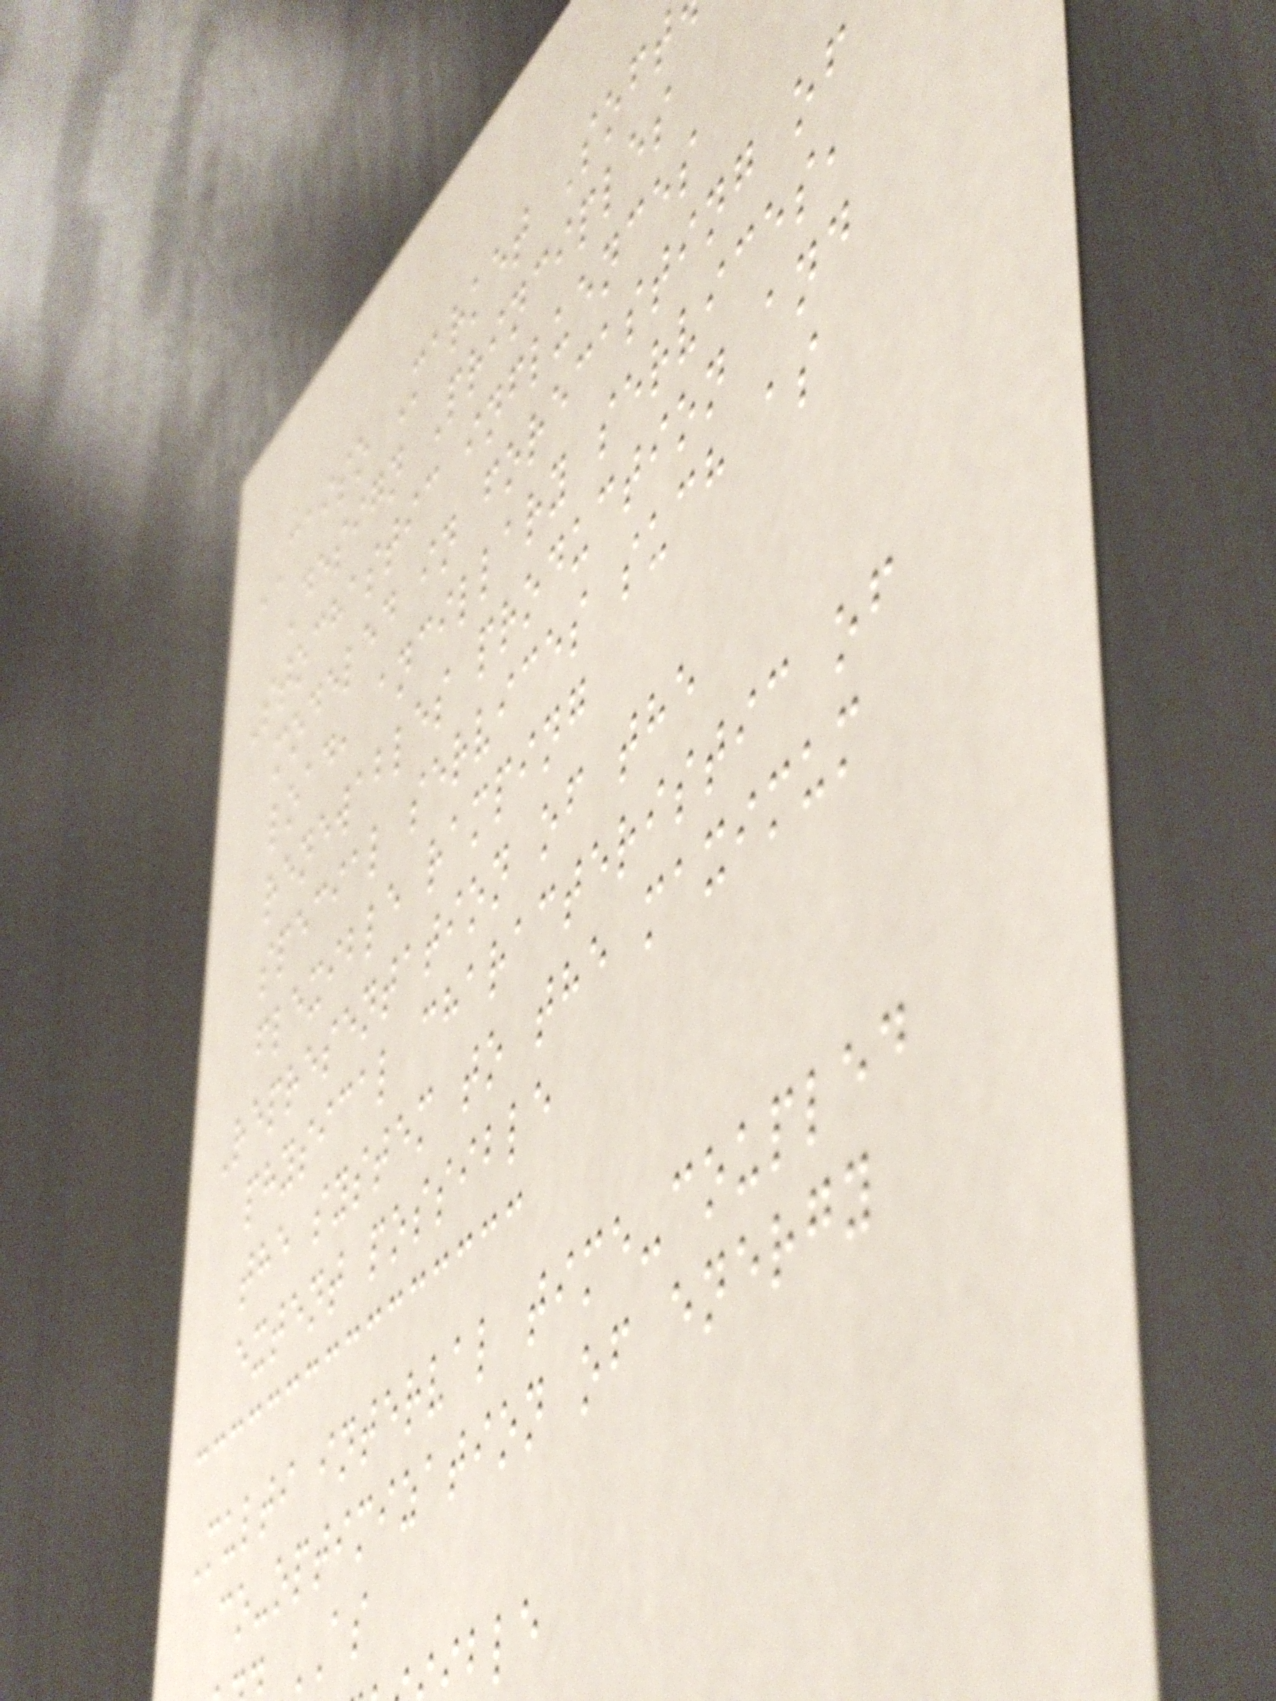CAISO Market Soft
Design Principles
Stochastic influences
modeled in forecasting of
load, ancillary services,
renewables production and
special services such as
flexible ramping
Representation of the
physical characteristic of
the system to the maximum
extent possible
Multi interval time-coupled
co-optimization of energy
AS
